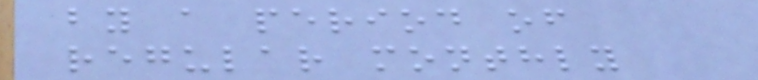by a period of
regular monthly
